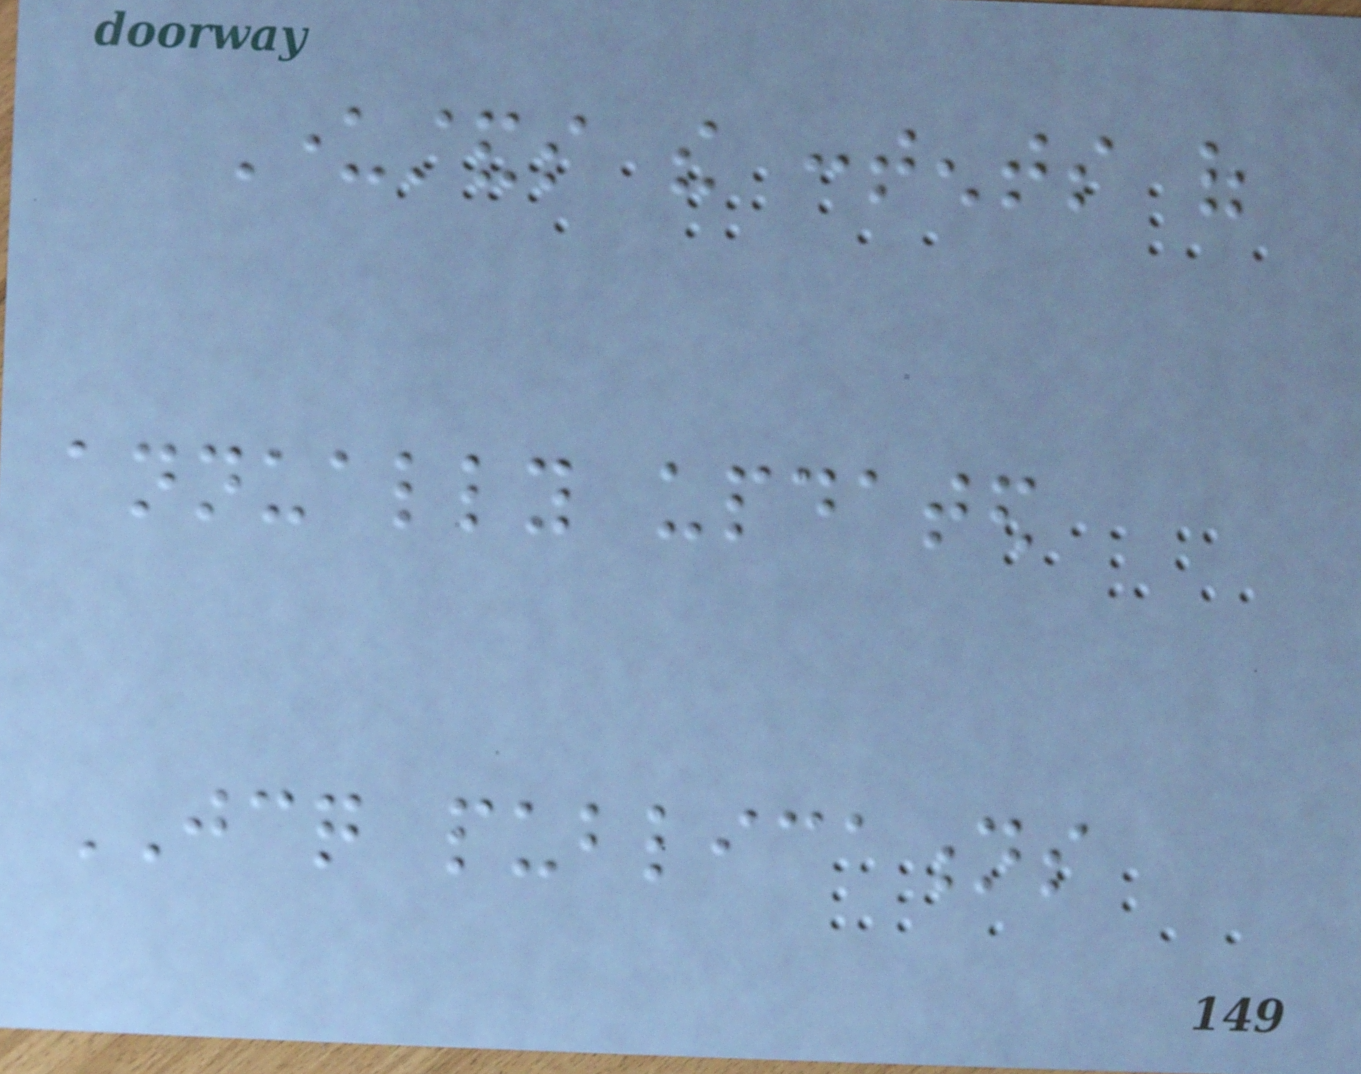Understands the contents of
annually updated
JCQ publications
